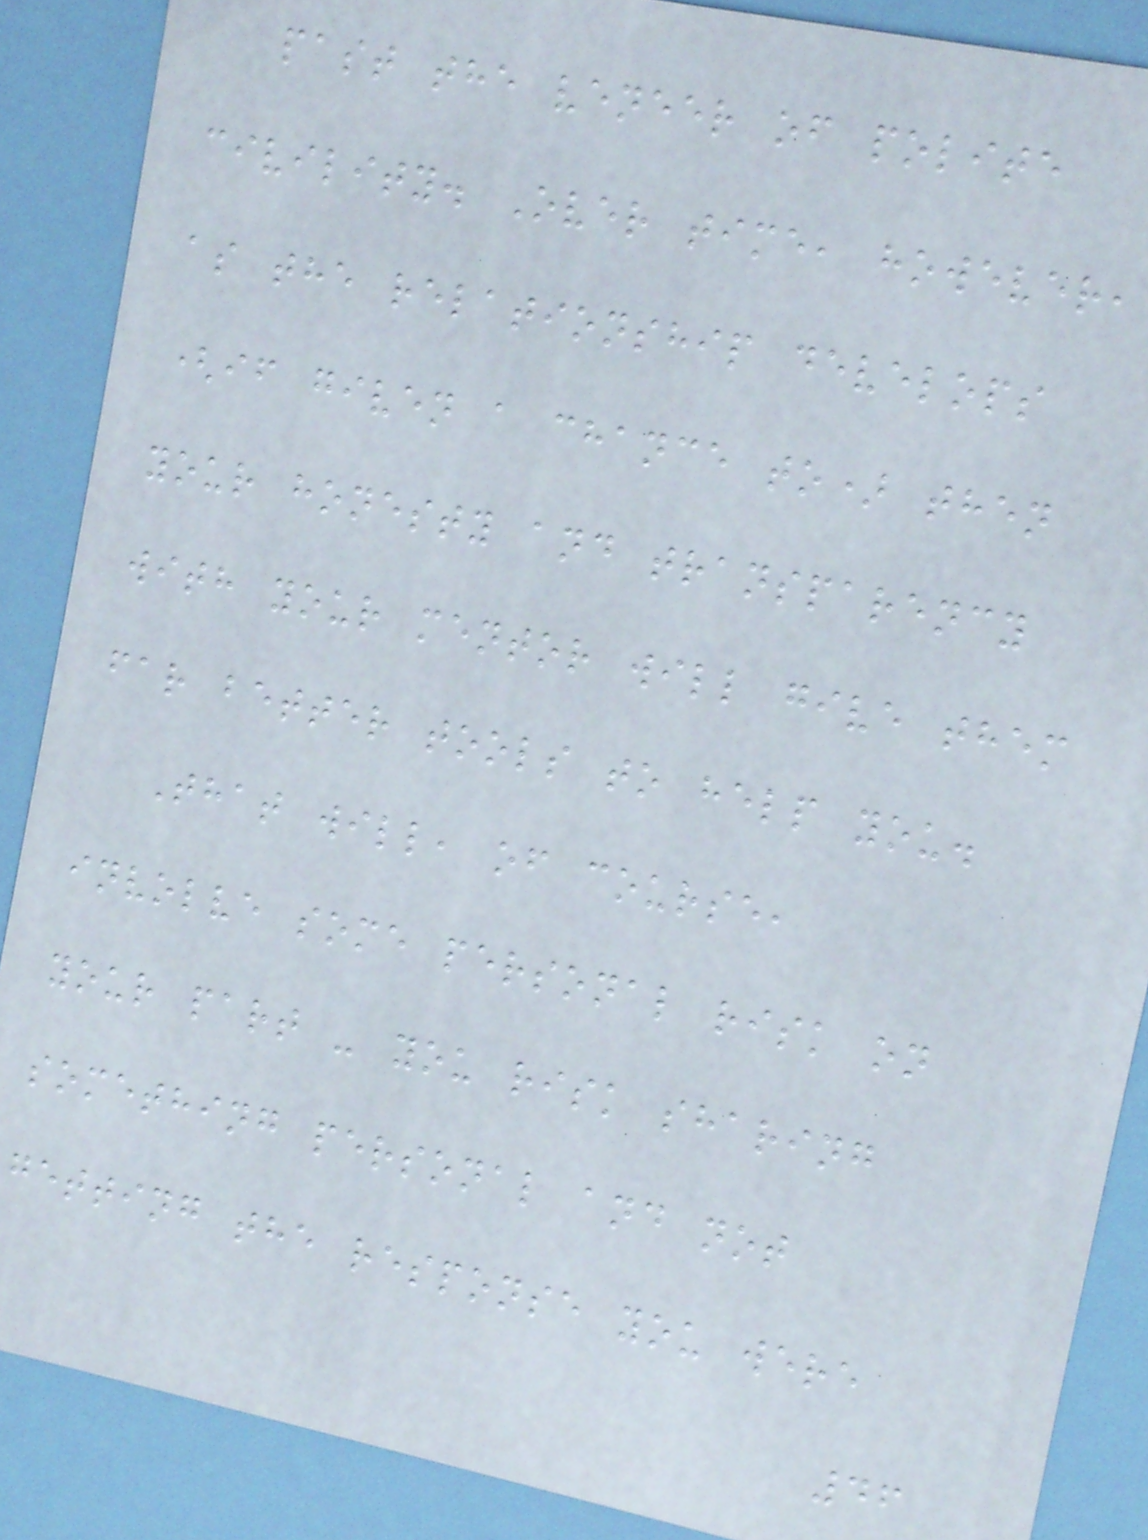past the veneer of polite
civility. Over time, however,
as the relationship develops
(if given a chance to) then
your honesty and transparency
with your mentor will give them
far better tools to help you.
That will, of course,
involve some personal risk on
your part - you risk sharing
something personal and not
getting the response you were
46
